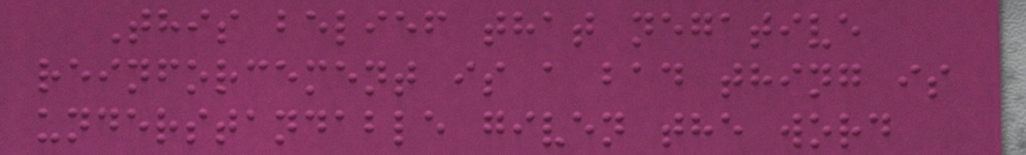This belief that negative
reinforcement is a bad thing is
understandable given the word
